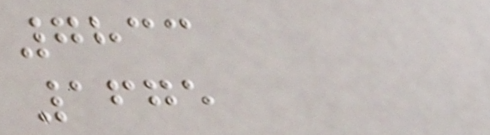7833
1675
